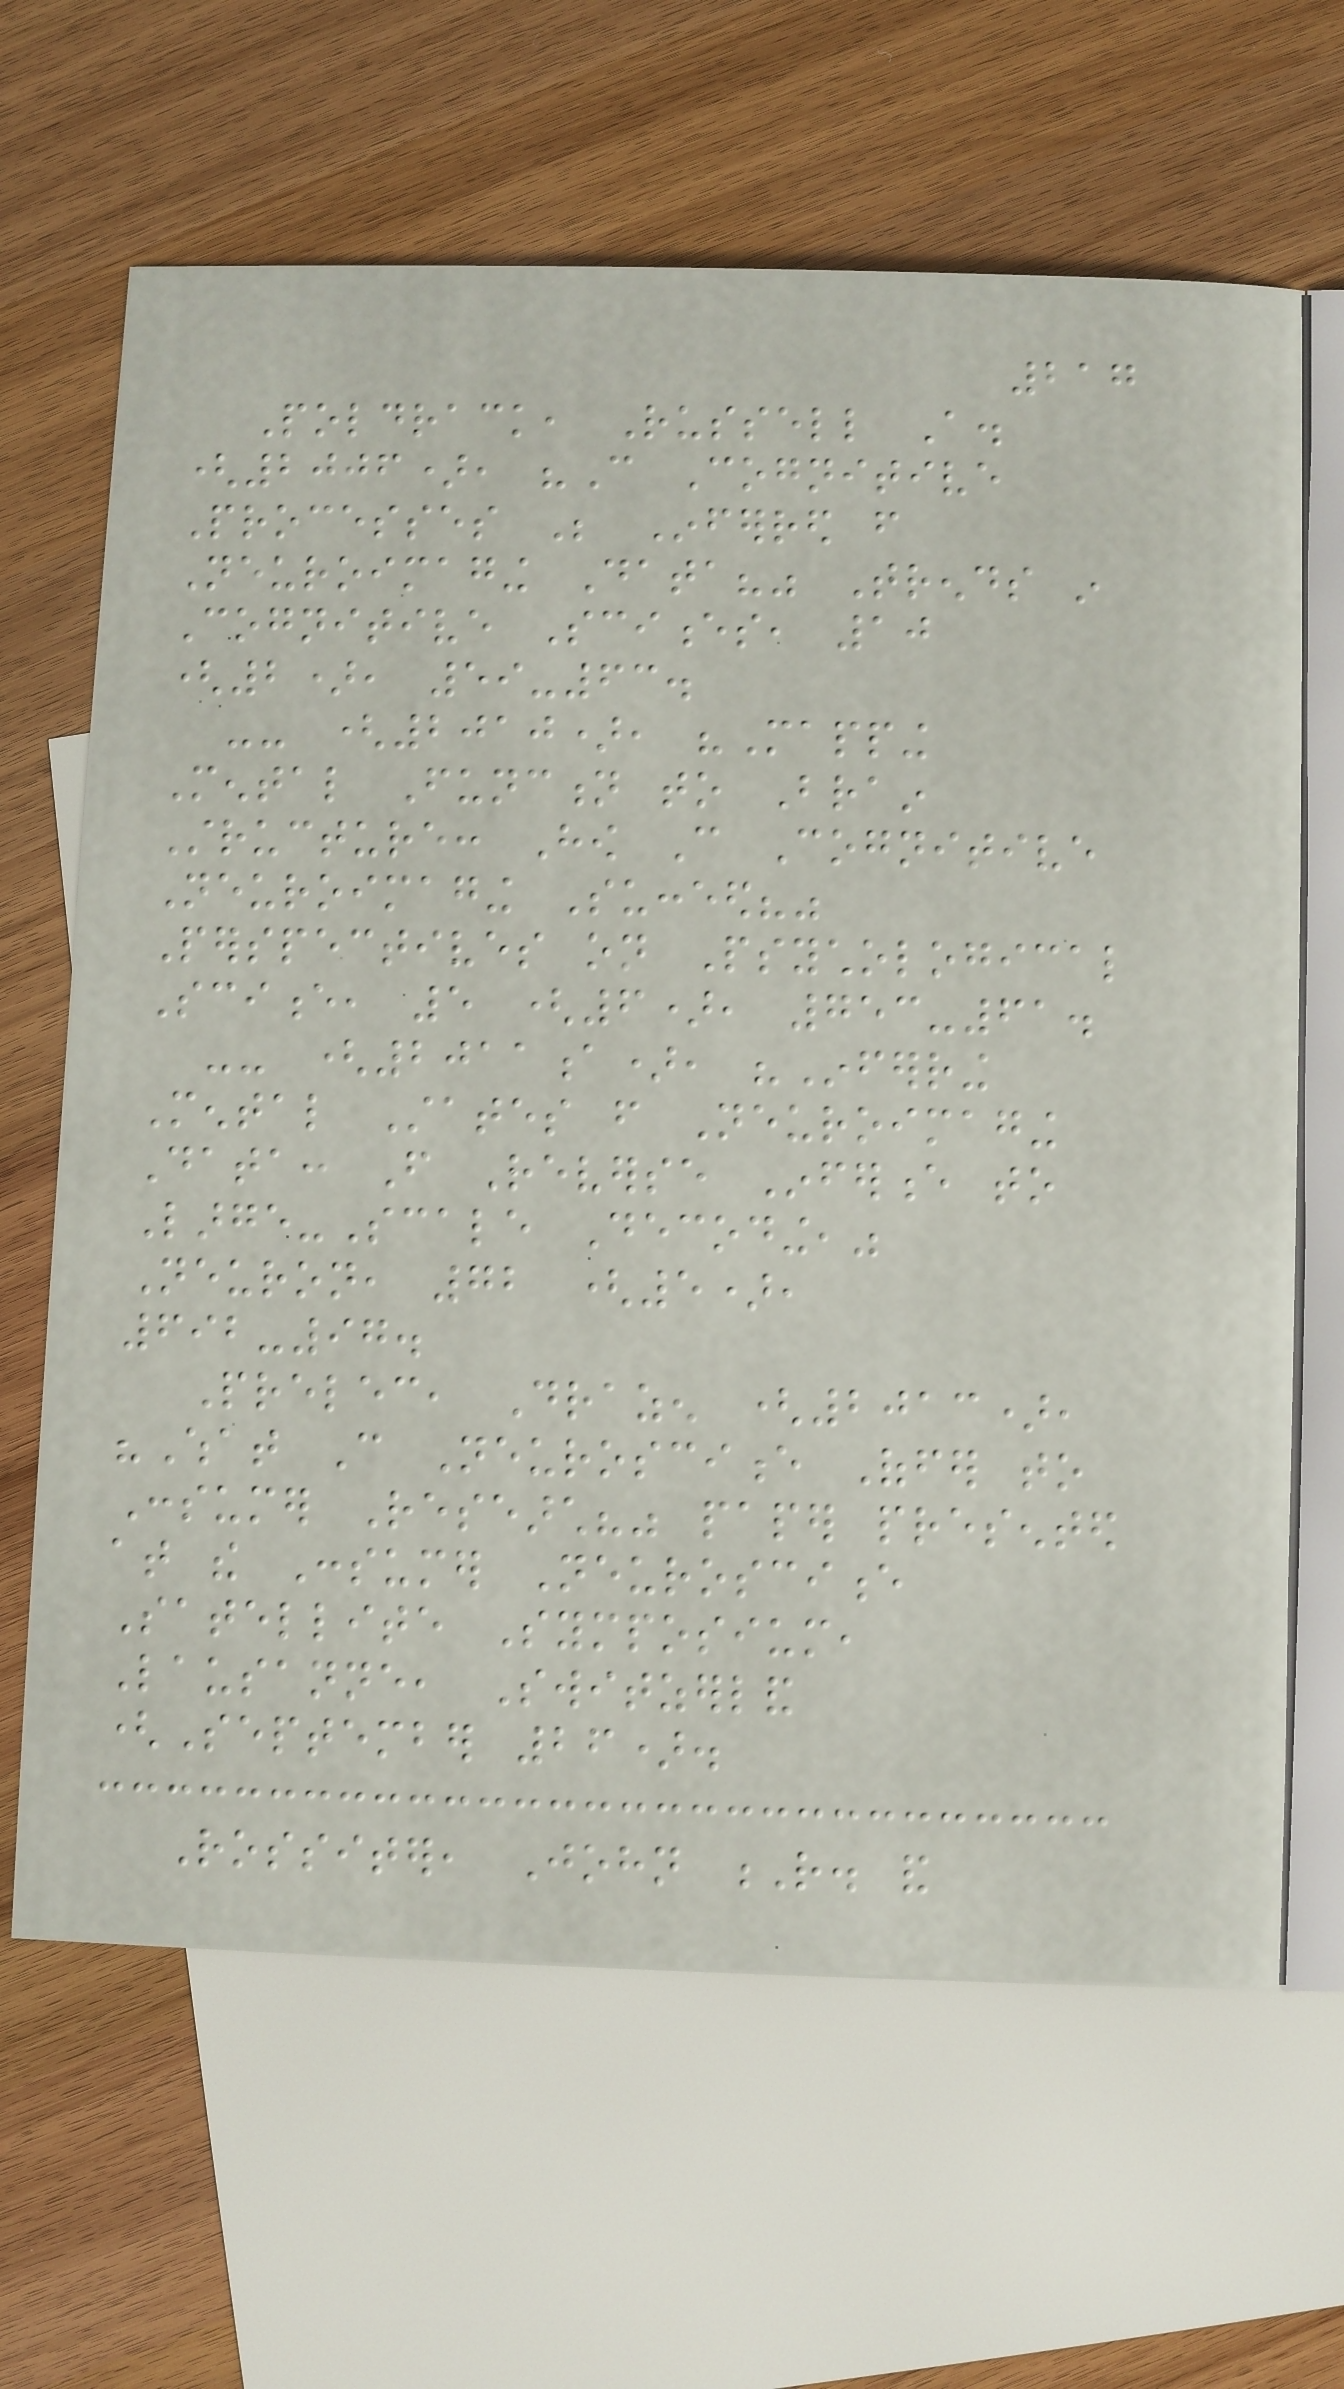217
Poldrack, Russell A.
(2006), "Can Cognitive
Processes Be Inferred from
Neuroimaging Data?" Trends in
Cognitive Sciences, 10
(2), 59-63.
-- (2010), "Mapping
Mental Function to Brain
Structure: How Can Cognitive
Neuroimaging Succeed?"
Perspectives on Psychological
Science, 5 (6), 753-61.
-- (2011a), "Inferring
Mental States from Neuroimaging
Data: From Reverse Inference to
Large-Scale Decoding,"
Neuron, 72 (5),
692-97.
Prelec, Drazen (2013),
"What Can Neuroscience Offer to
Consumer Research?" paper presented
at the Consumer Neuroscience
Satellite Symposium,
Lausanne, Switzerland
(September 26).
Rossiter, John R. and
